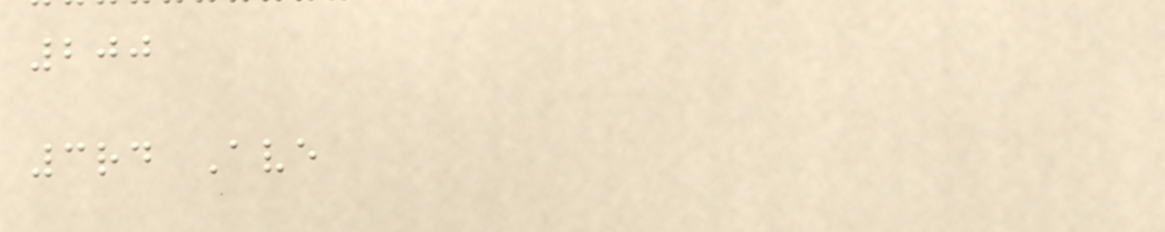200
3rd Ave
